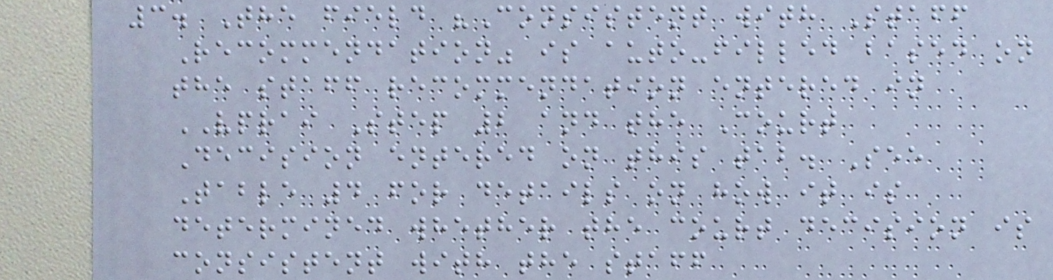3. The field "Consistent with Staff
Recommendation" is auto-filled based on
the staff recommendation entered in
VPRAI Step 2 and the Court
Decision entered on this tab. See
Table 4 for details on how it is
determined whether the court decision is
consistent with the staff
